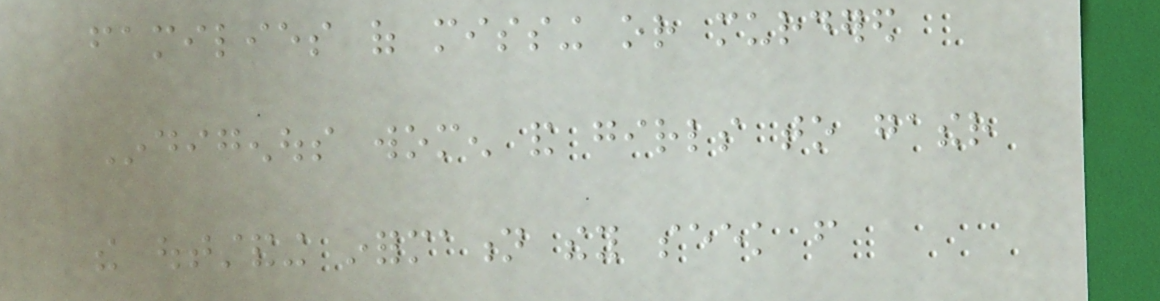families of missing or murdered
Indigenous women and girls to gather
the outstanding information they seek from
